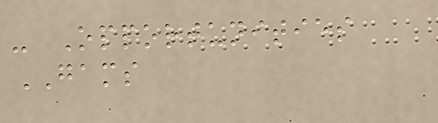- Opportunities
GAMS
